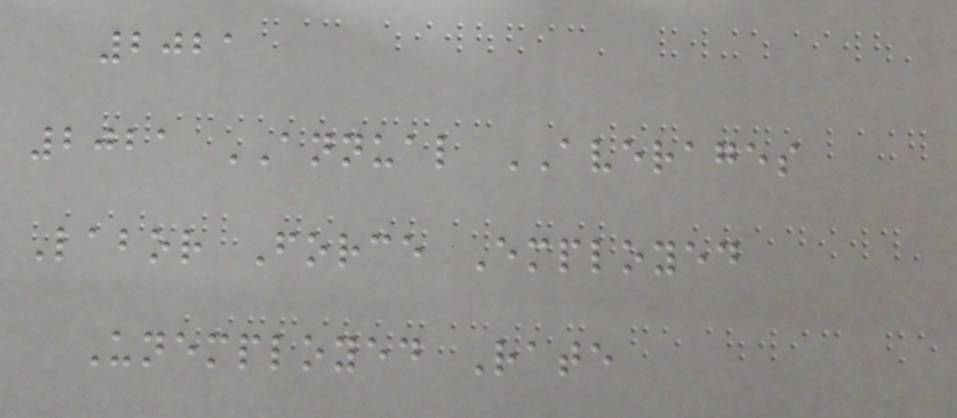2021
2021 ANNUAL AVERAGES
Labor Force Employed
Unemployed Rate
